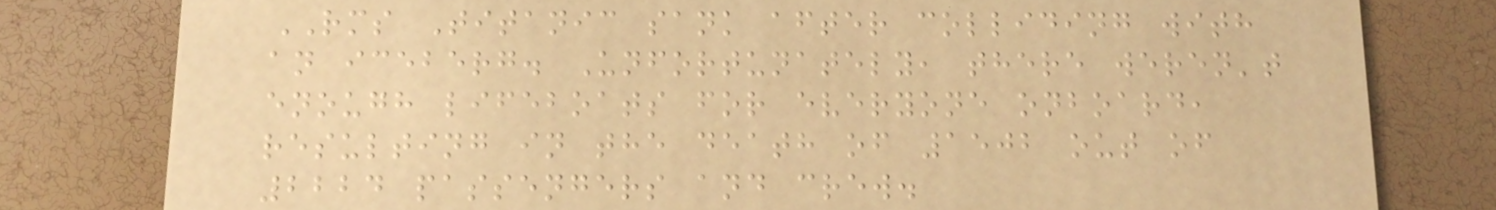RMS Titanic sank after colliding with
an iceberg. Unfortunately, there weren't
enough lifeboats for everyone onboard,
resulting in the death of 1502 out of
2224 passengers and crew.
